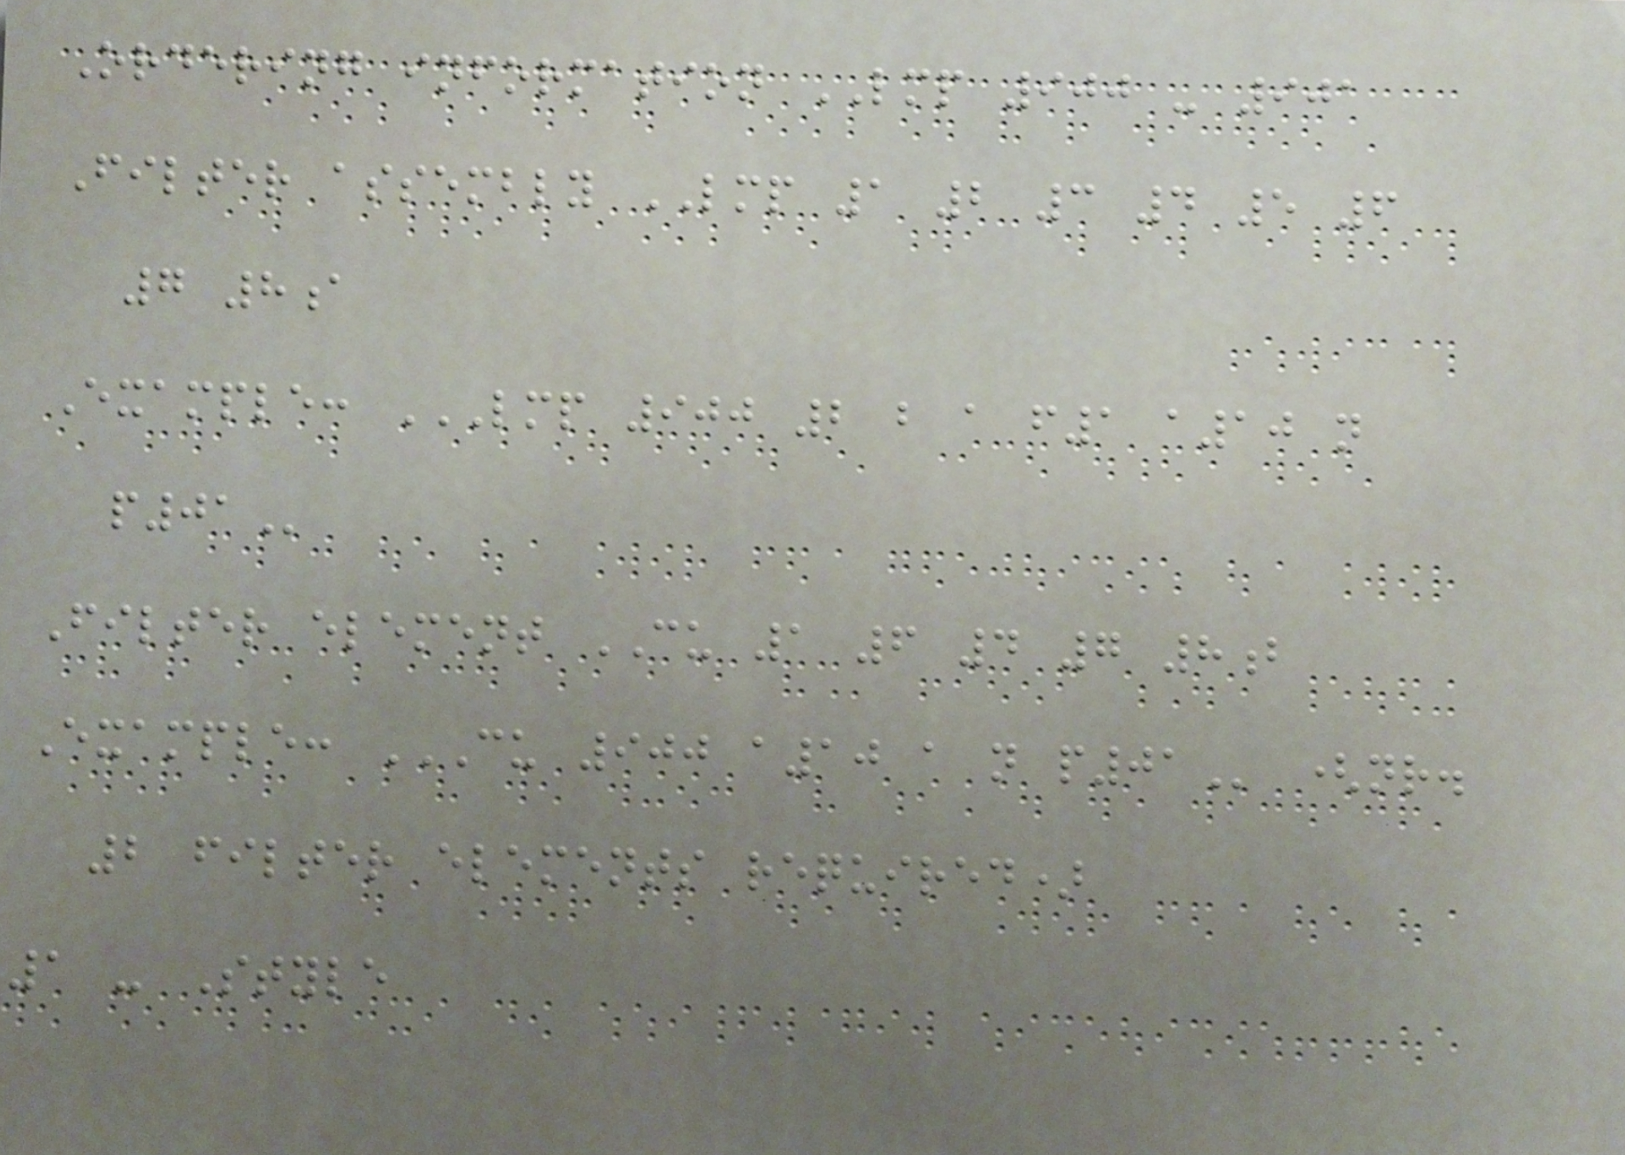Ordering information LMP 900 - 901
Filter assembly LMP 1 2 3 4 5 6
7 8a
Example: LMP 900 2 B A F1 A10 N
P01
Filter element CU 1 6 4 7 8b
Example: CU 900 A10 A N P01 (nr.
2 filter elements required)
1 - Style
